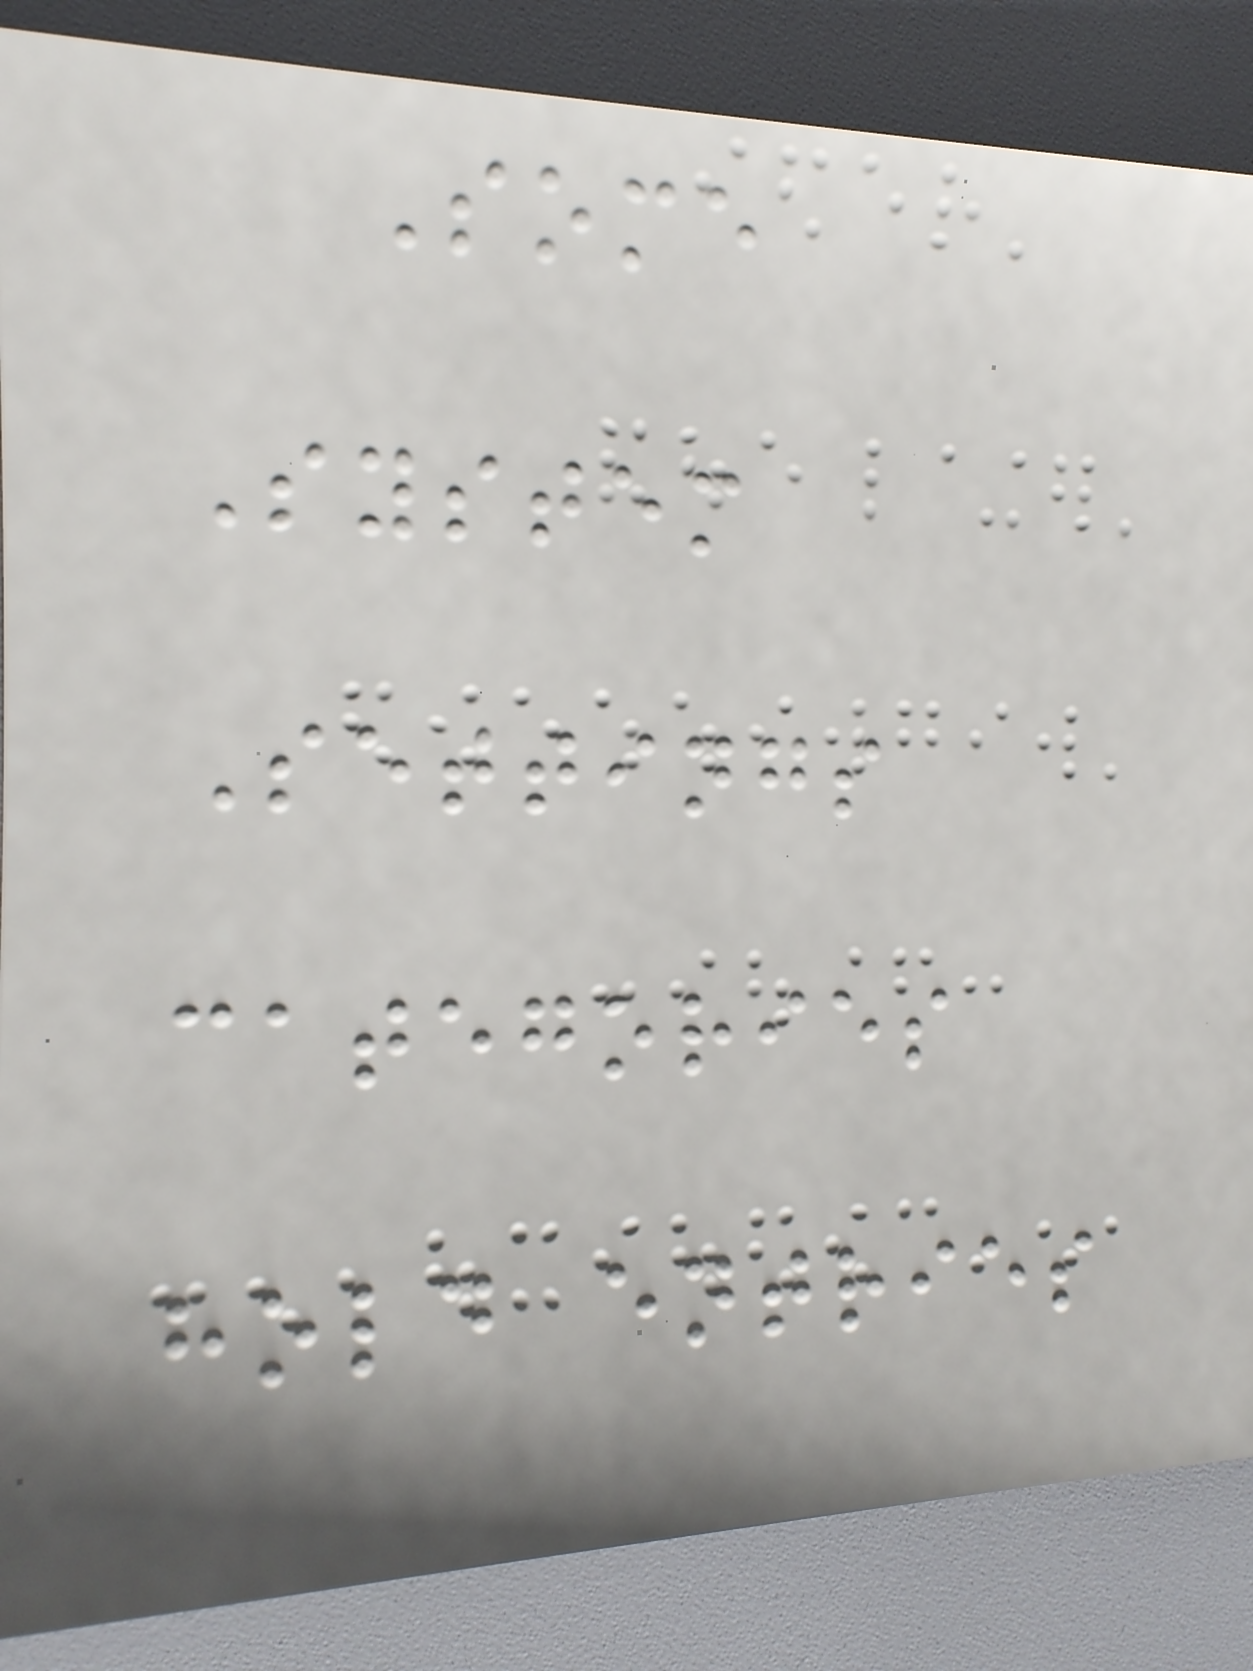Some
System
Settings
categories
hold entries
